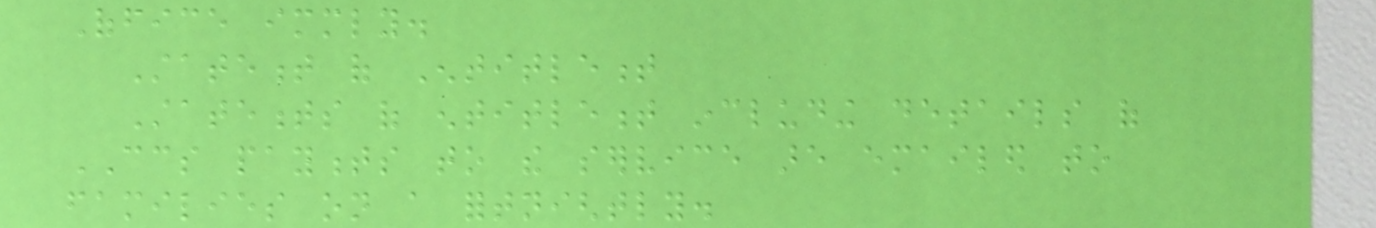Office immediately.
Statement of Entitlement
Statements of entitlement including details of
CCS payments to the service are emailed to
families on a fortnightly.
